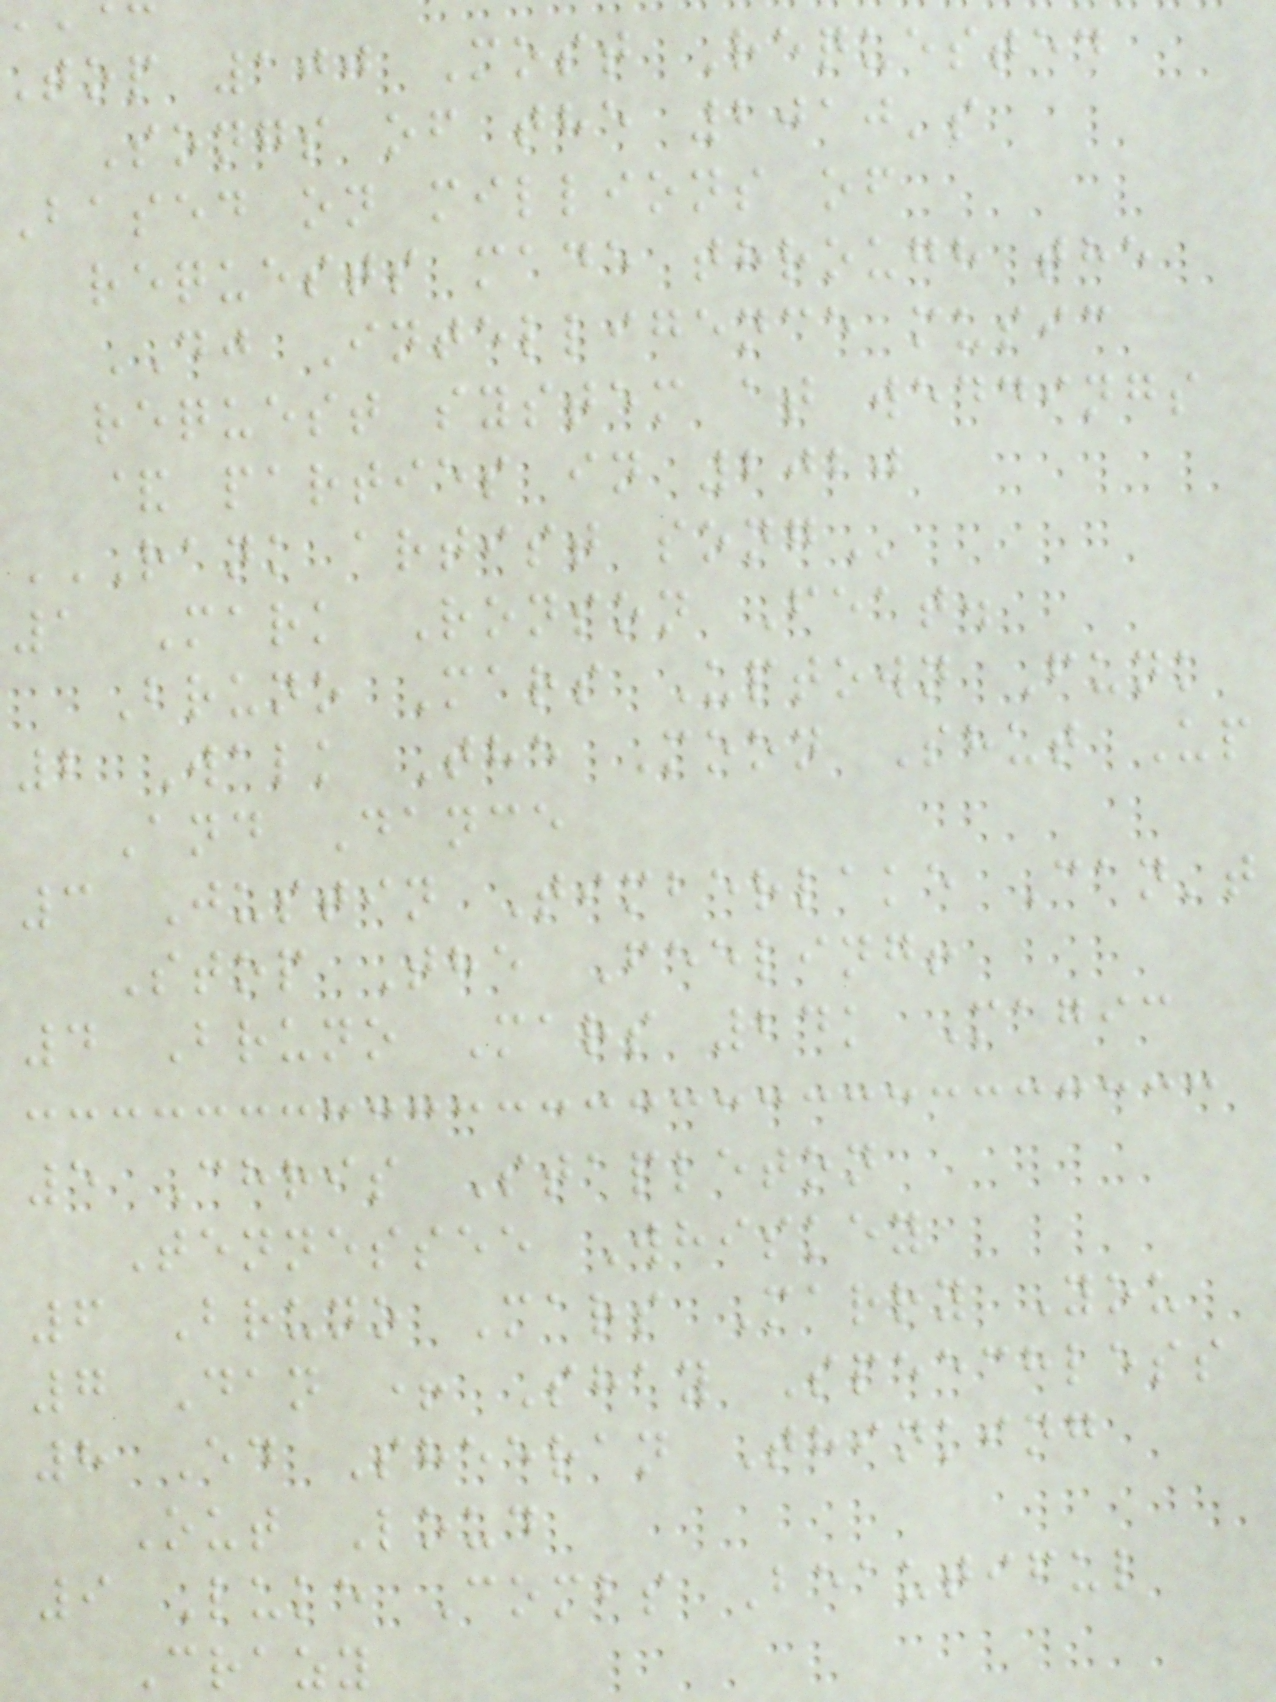top 100 Most Requested
Songs of the 2010's
Based on millions of
requests made through the
DJ Intelligence music
request system at weddings
& parties in 2020
RANK ARTIST SONG
1 Mark Ronson Feat.
Bruno Mars Uptown Funk
2 Walk The Moon Shut Up
And Dance
3 Justin Timberlake Can't
Stop The Feeling!
4 Bruno Mars 24k Magic
5 Chris Stapleton
Tennessee Whiskey
6 Bruno Mars Marry You
7 Dan + Shay Speechless
8 Ed Sheeran Thinking
Out Loud
9 Luke Combs Beautiful
Crazy
